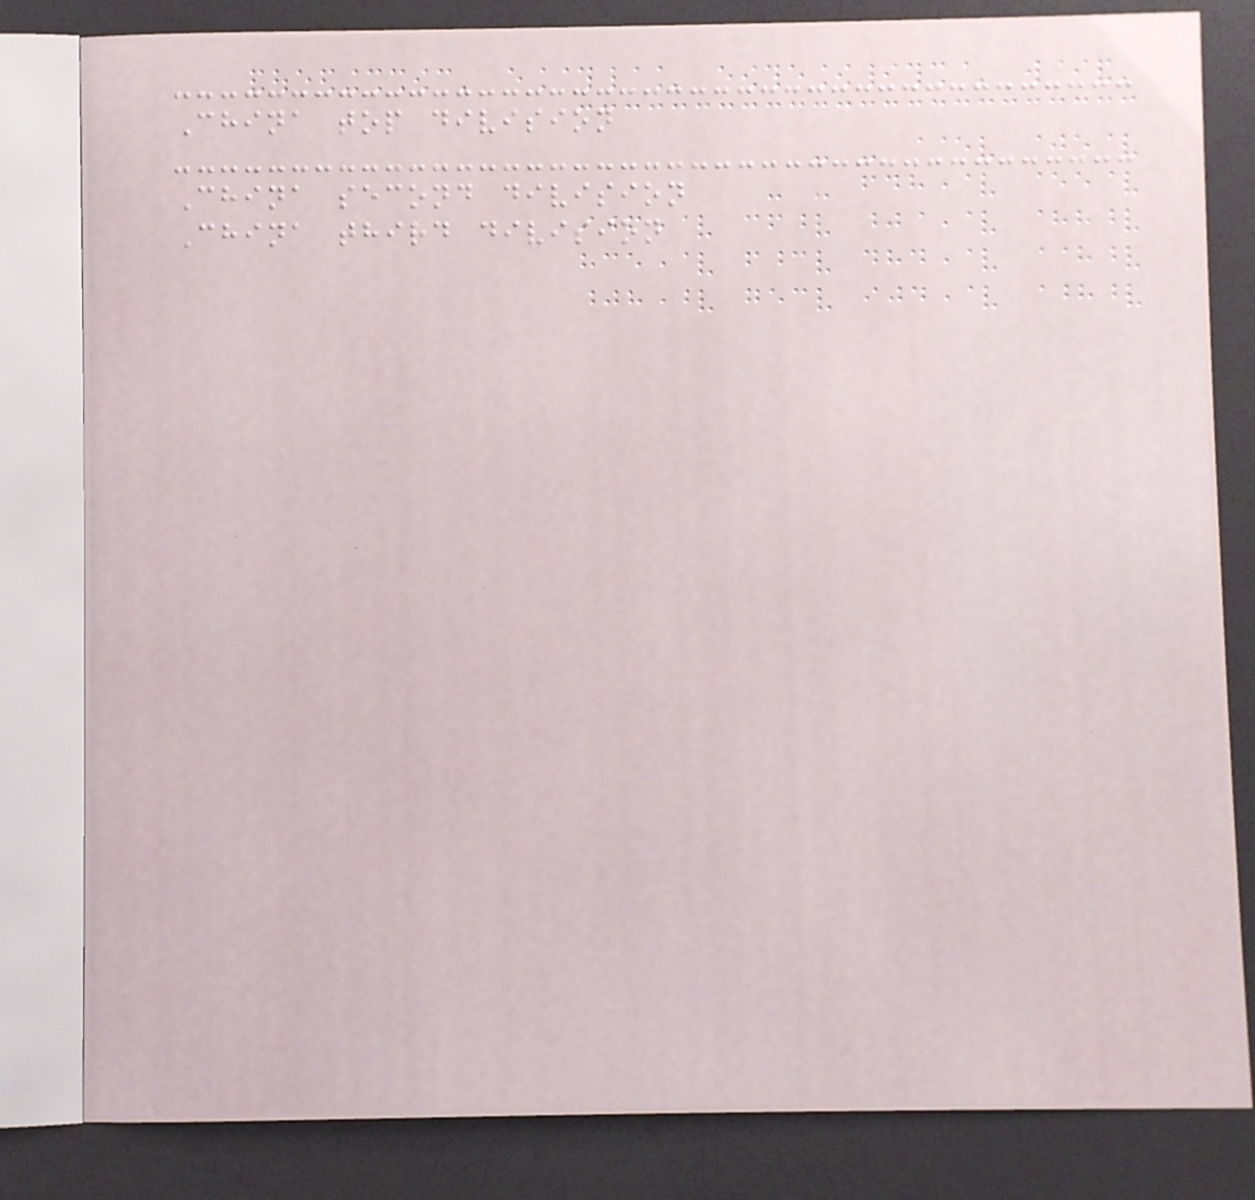China top division
China second division
China third division
